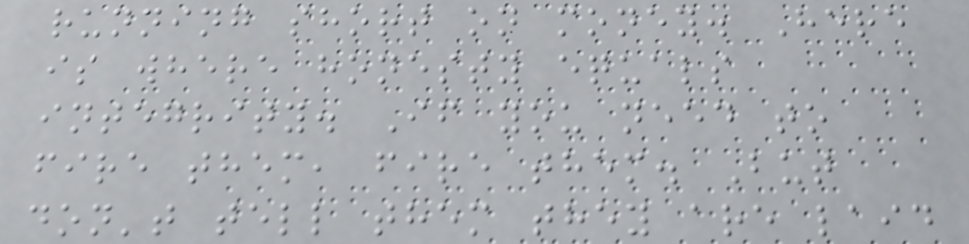running short on money. Here
is where honesty equals
integrity. If you need to
fire them, fire them. But
don't tell them they are laid
